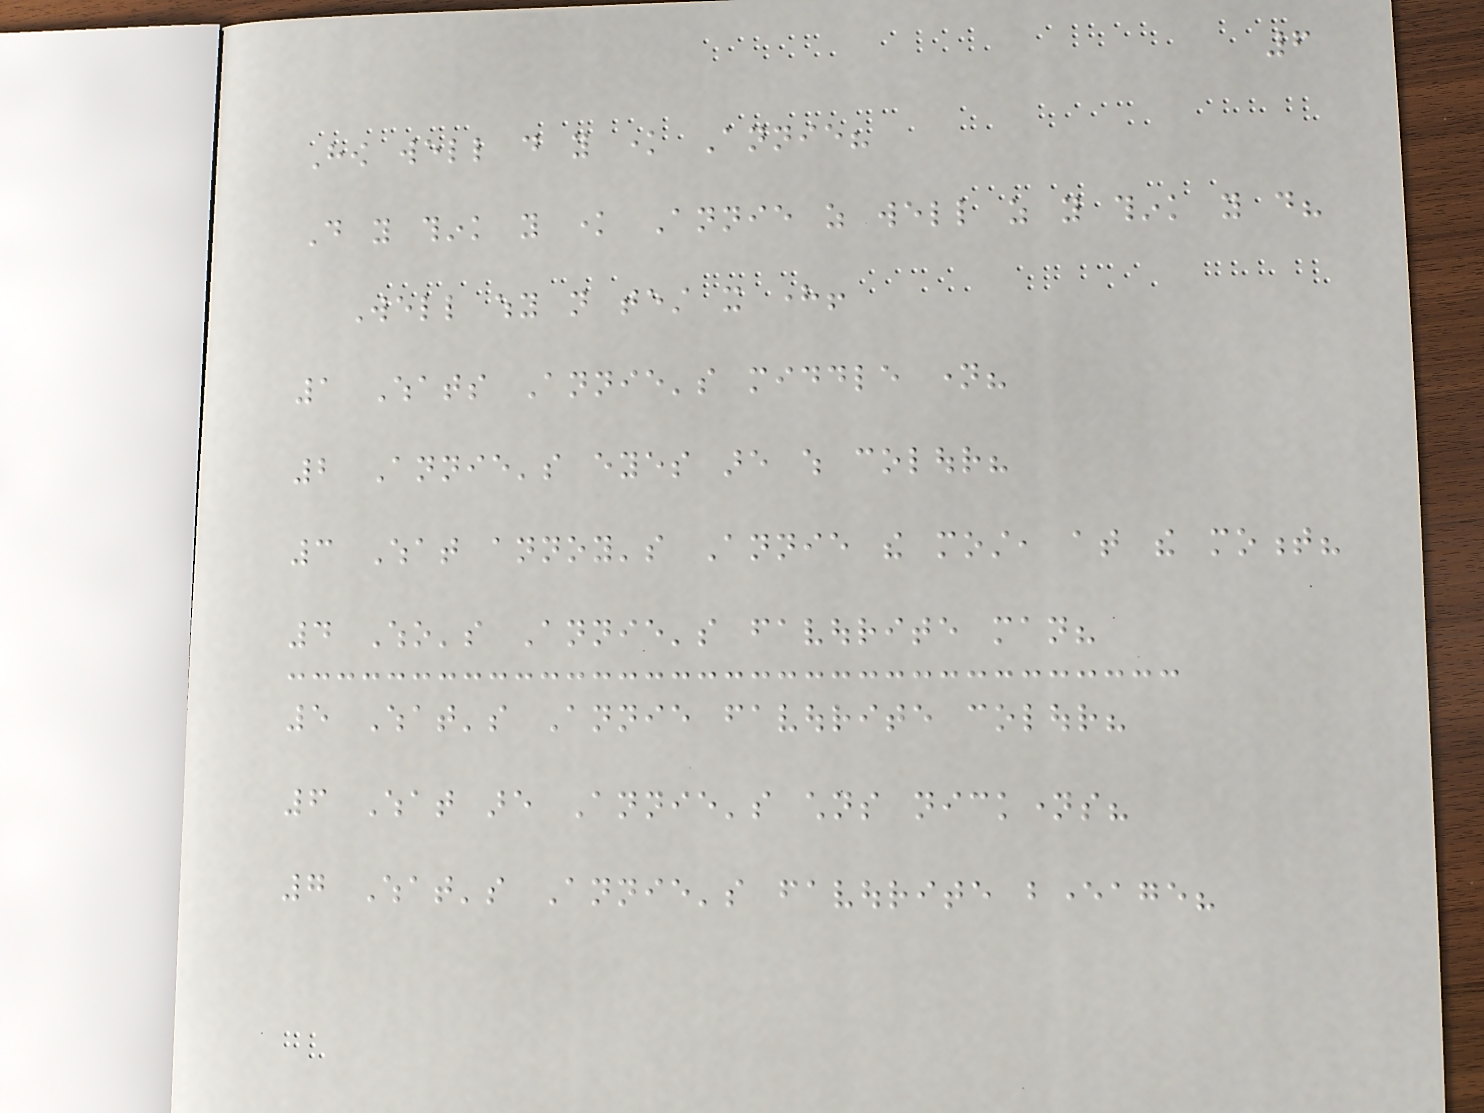6
How well do you know Annie?
Do you think you know Annie as well as you think you do?
Well why not test it here!
1 Whats Annie's middle name?
2 Annie's eyes are which colour?
3 What annoy's Annie the most, at the moment?
4 Who's Annie's favourite man?
5 What's Annie favourite colour?
6 What are Annie's childrens nicknames?
7 What's Annie's favourite beverage?
